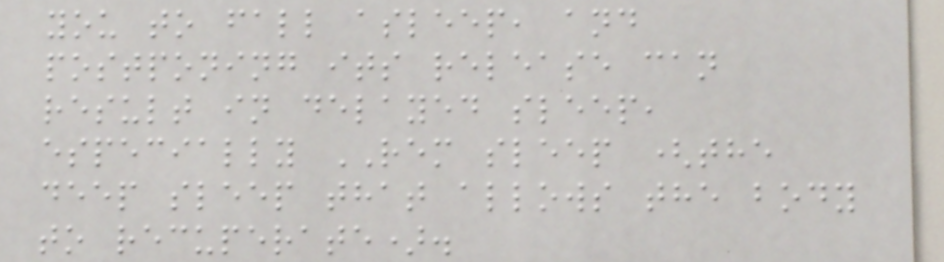you to fall asleep, and
postponing its release can
result in delayed sleep,
especially REM sleep (the
deep sleep that allows the body
to recuperate).
